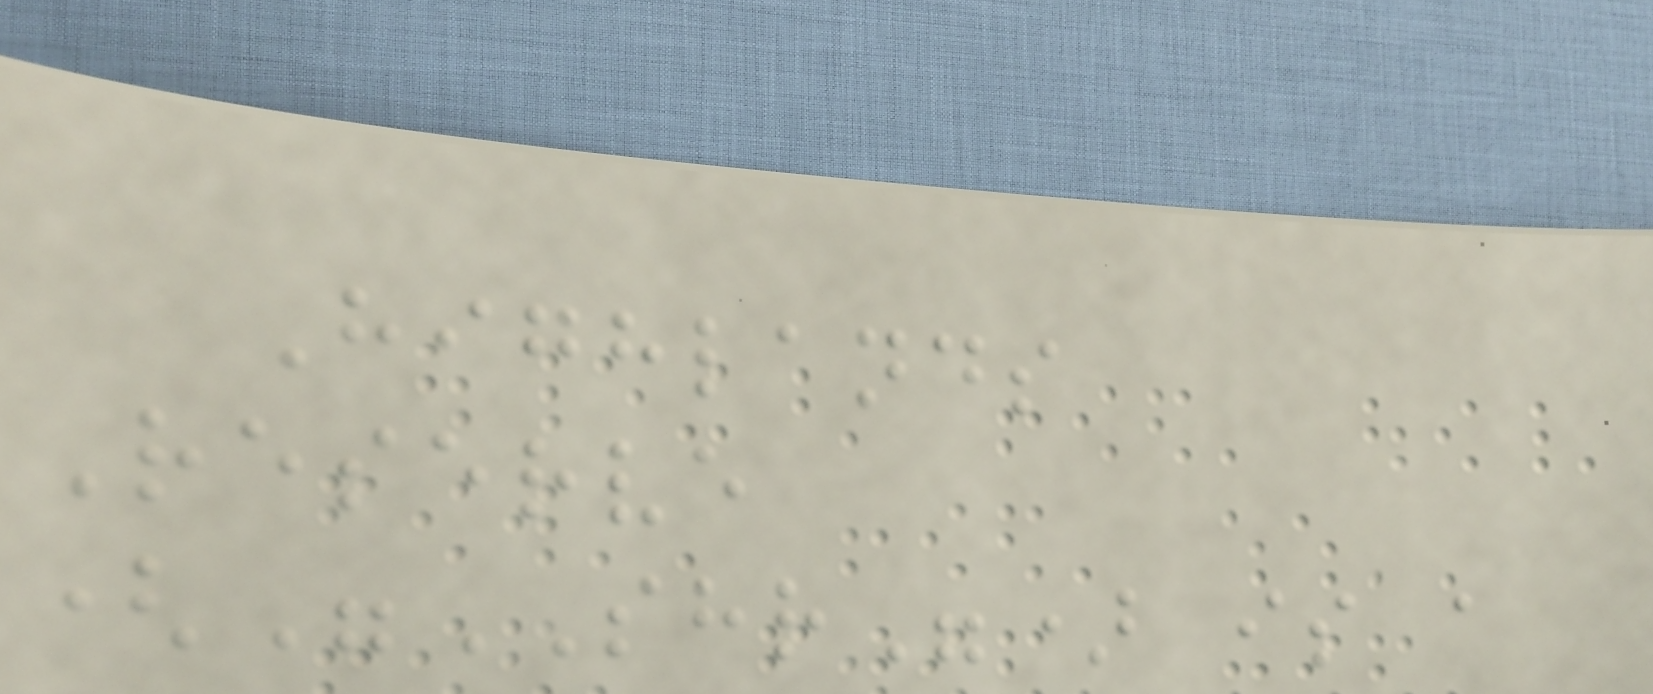Highlands
Reserve
("SHR") is a
